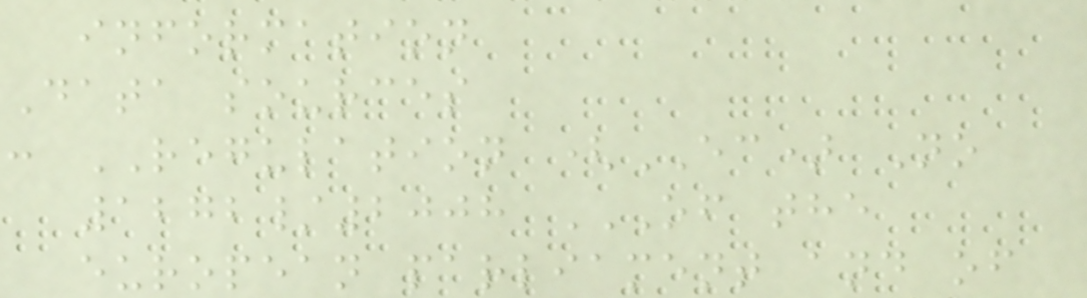information
Data sources
: REGULATION (EC) No
1272/2008 OF THE
EUROPEAN PARLIAMENT AND OF
